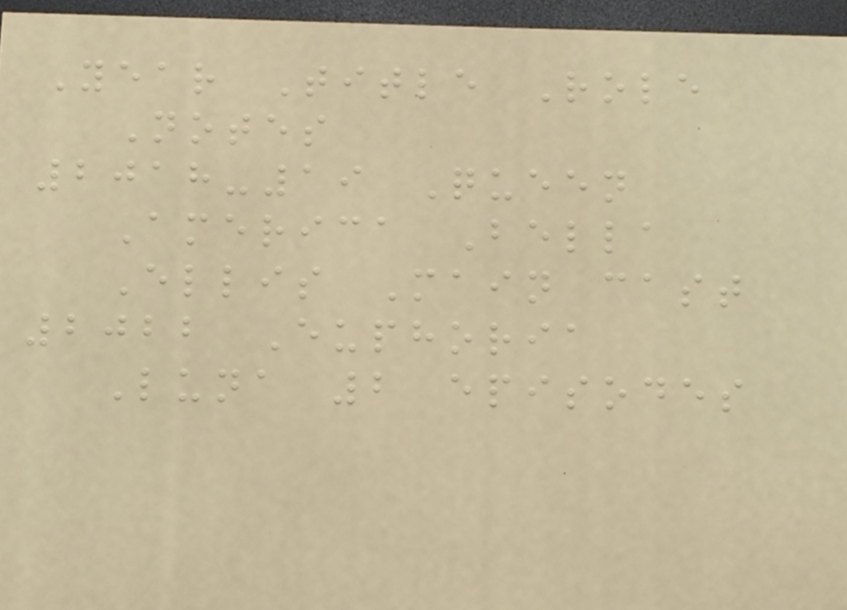Year Title Role
Notes
2018-19 Queen
America Bella
Ellis Main cast
2022 Euphoria
Luna 2 episodes
